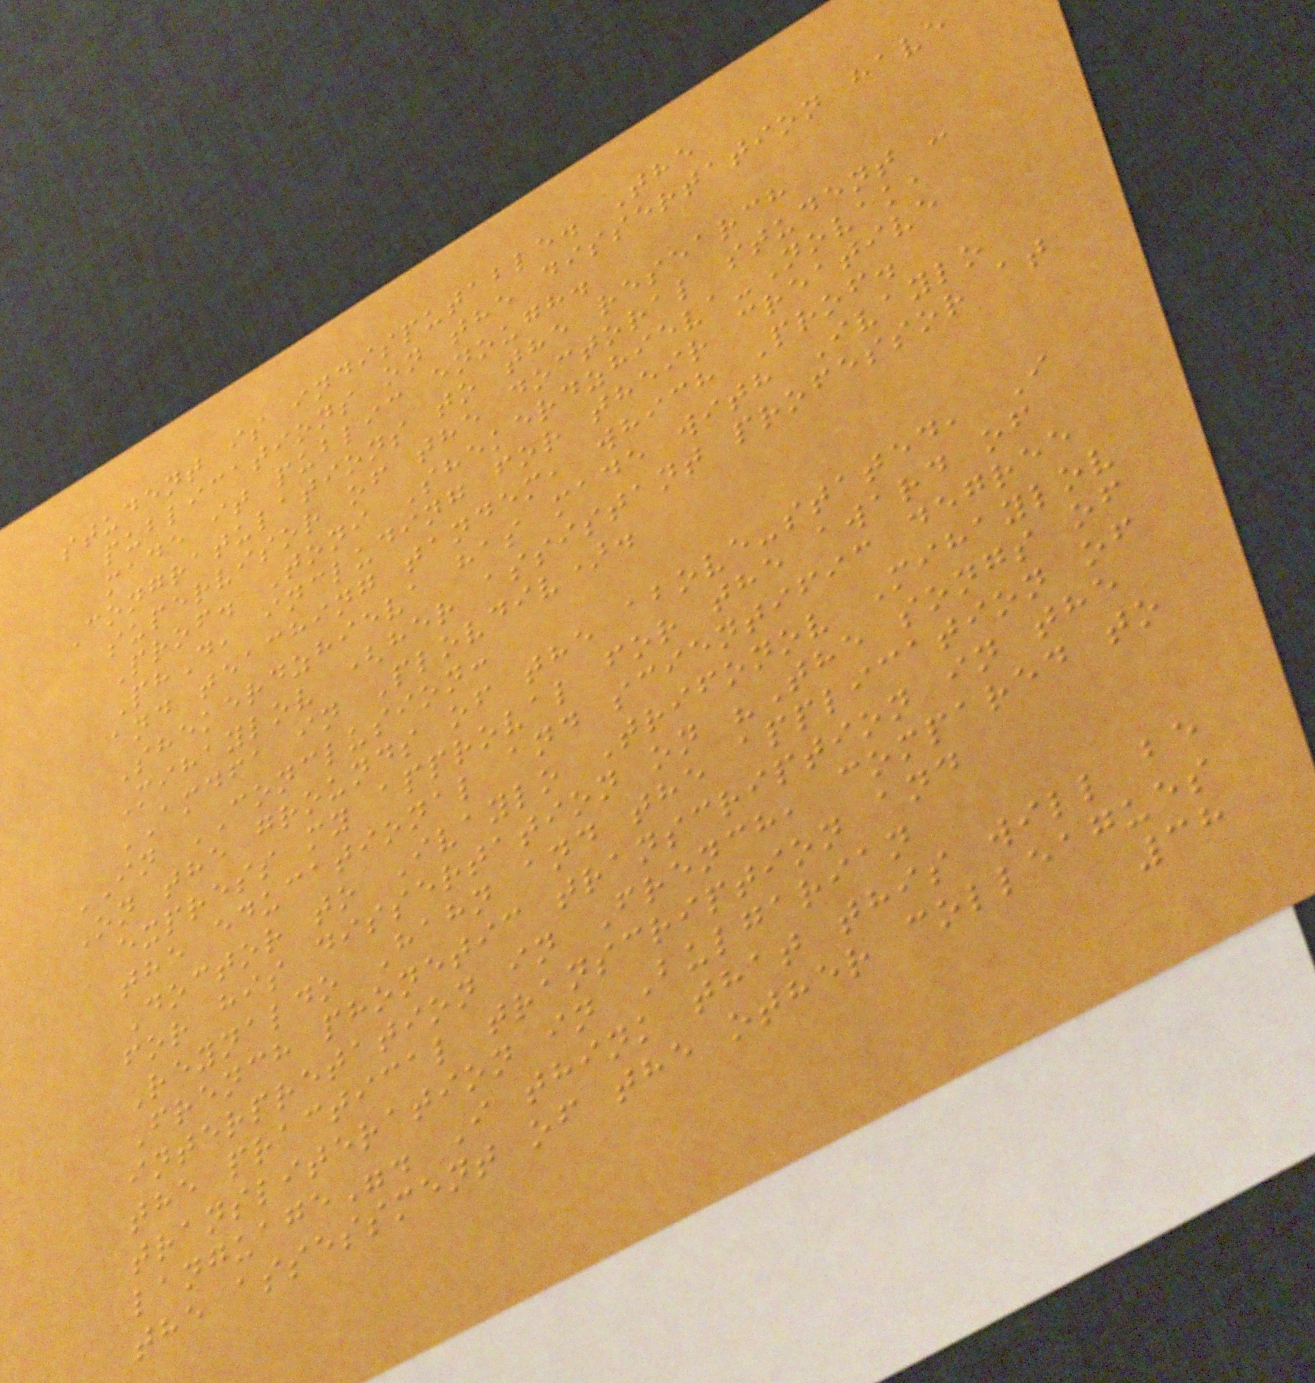student is indisputable. The
publications on the dissertation have
made it public enough.
Congratulations to the research
supervisor of the doctoral student -
Prof. Toni Shekerdzhieva-Novak,
PhD, including for their creative
and teaching tandem, which Prof.
Shekerdzhieva has made with Ivaylo
Mihaylov (her assistant professor at
AMDFA in Plovdiv).
IN CONCLUSION:
On the grounds of the above-stated, I
express my approval for the award of
the educational and scientific degree
Doctor to Ivaylo Trifonov Mihaylov
for his dissertation on "The songs of
Reynaldo Hahn and the application of
French phonetic transcription in the
interpretation in French, compared to
the practical transcription and
transliteration in Bulgarian
language". I think that this will be
the assessment of the other colleagues
38
